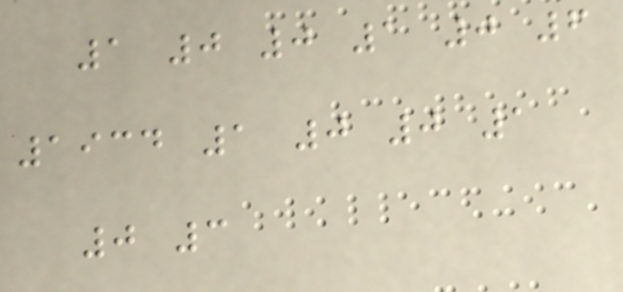1 0 0 1 0 6
1934 1 0 0 1
0 3
